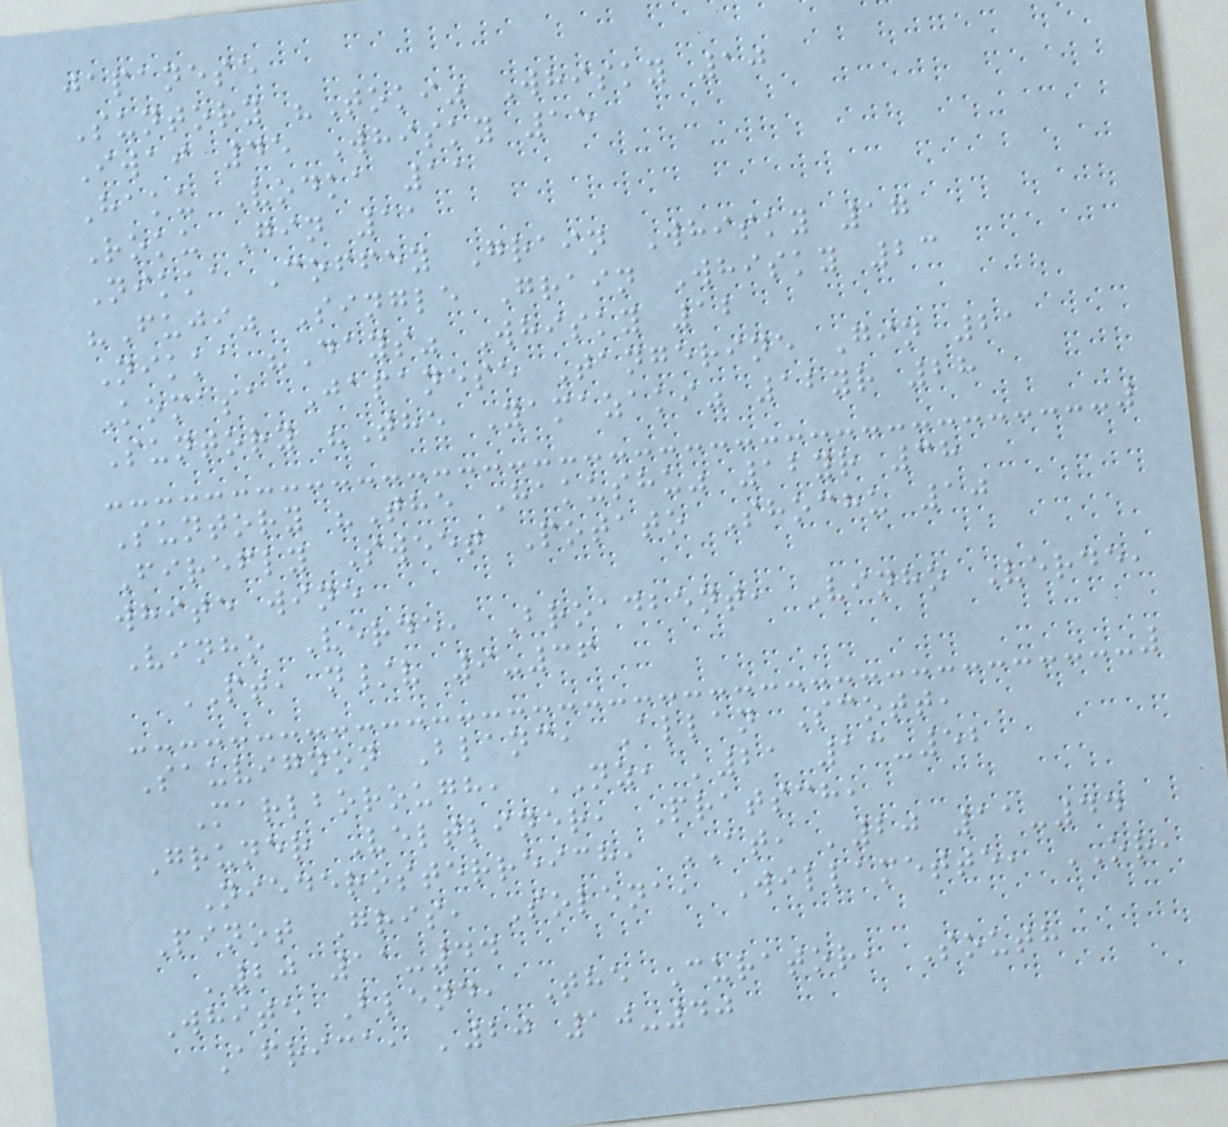japanese
Suntory "Toki" Whisky 10
Iwai 45 Whisky 15
Haku Vodka 11
Roku Gin 11
Nikka Coffey Grain Whisky 17
"Fuji" Single Grain Whisky 23
Nikka "Days" Whisky 12
Komasa Japanese Tangerine Gin 21
Suntory "The Yamazaki" 12yr 28
Suntory "The Hakushu" 12yr 38
Firefly Sweet Potato Shochu 10
white wine
Vinho Verde, Broadbent, Vinho Verde,
PT, n/v 9-36
Sauvignon Blanc, Allan Scott,
Marlborough, NZ, '21 13-52
Gruner Veltliner, Pratsch,
Niederosterreich, AT, '20 11-44
Pinot Gris, Solena, Willamette, OR,
'20 11-44
White Blend, The Curator, South
Africa, '20 10-40
